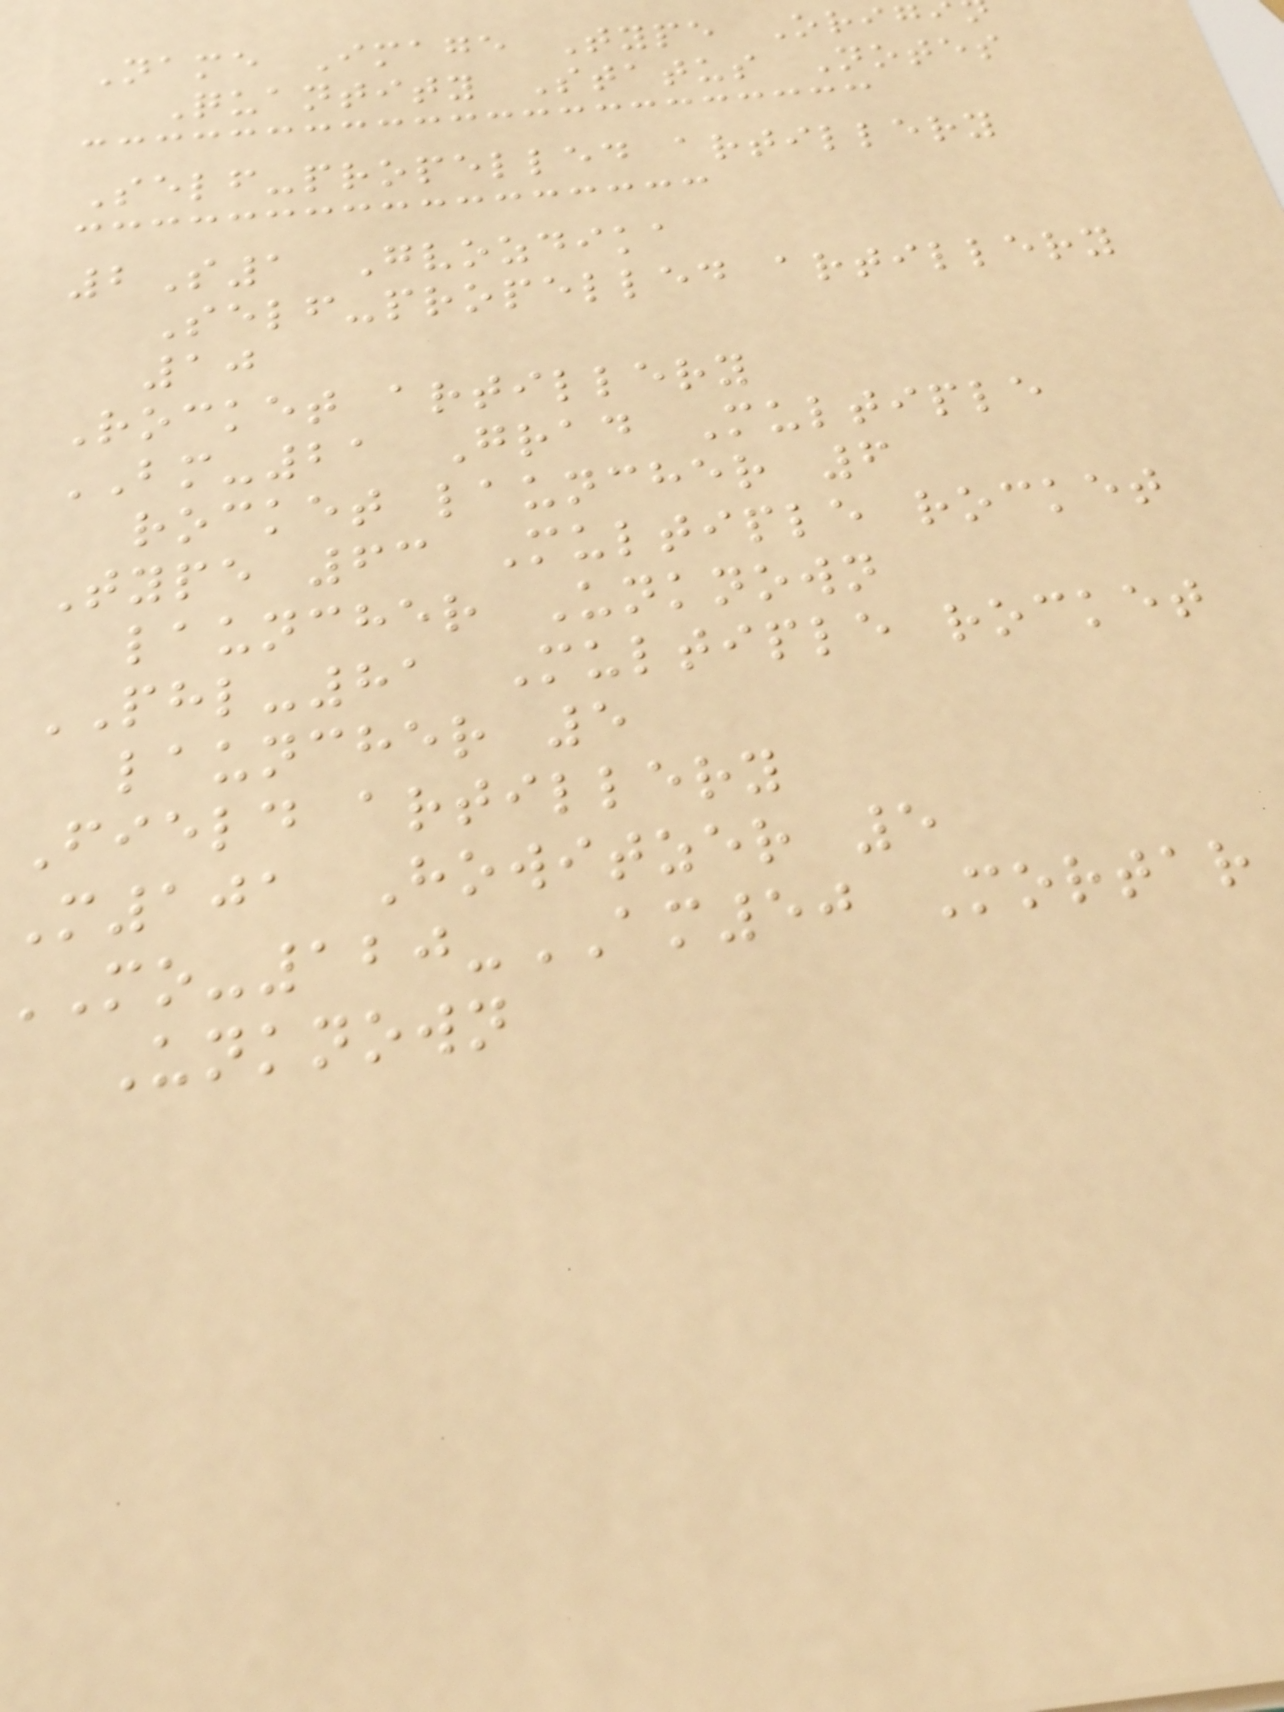Name Image Type Orig
Quantity Status Notes
Self-propelled artillery
2S1 Gvozdika
Self-propelled artillery
10
Rocket artillery
BM-21 Grad Multiple
rocket launcher 6
Type 63 Multiple rocket
launcher Unknown
PHL-81 Multiple rocket
launcher 5
Field artillery
M101 Howitzer 5
-120-AM50 Mortar
Unknown
